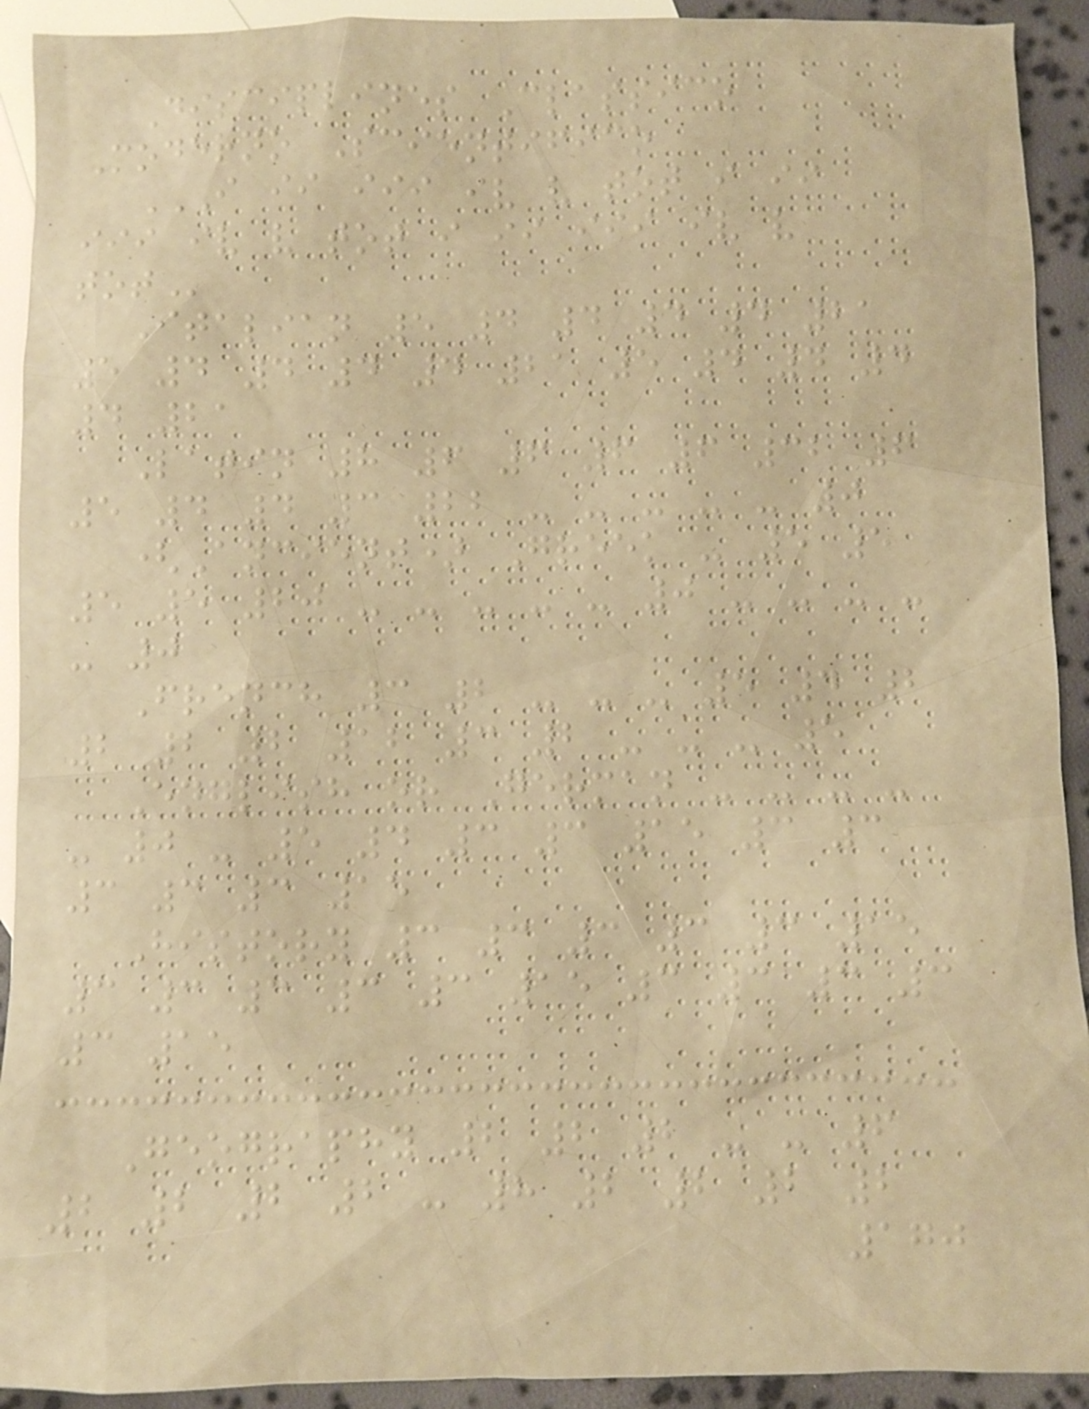Disciplines Classico
Moderno Scientifico
I II III IV V TOT I II
III IV V TOT I II III IV V
TOT
Italian 5 4 4 4 4 21
5 4 4 4 4 21 5 4 4 4
4 21
Latin 8 6 6 6 6 32 6
5 4 4 3 22 - - - - - 0
(Ancient) Greek - 5 5
5 5 20 - - - - - 0 - - - -
- 0
French 3 2 - - - 5 4 2
2 2 2 12 3 2 - - - 5
English or German - - - -
- 0 - 5 4 3 3 15 3 3
3 3 3 15
History 3 3 3 3 3 15
3 3 3 3 3 15 3 3 3 3
3 15
Geography 2 2 2 - - 6
2 2 2 2 - 8 2 2 2 2
170
